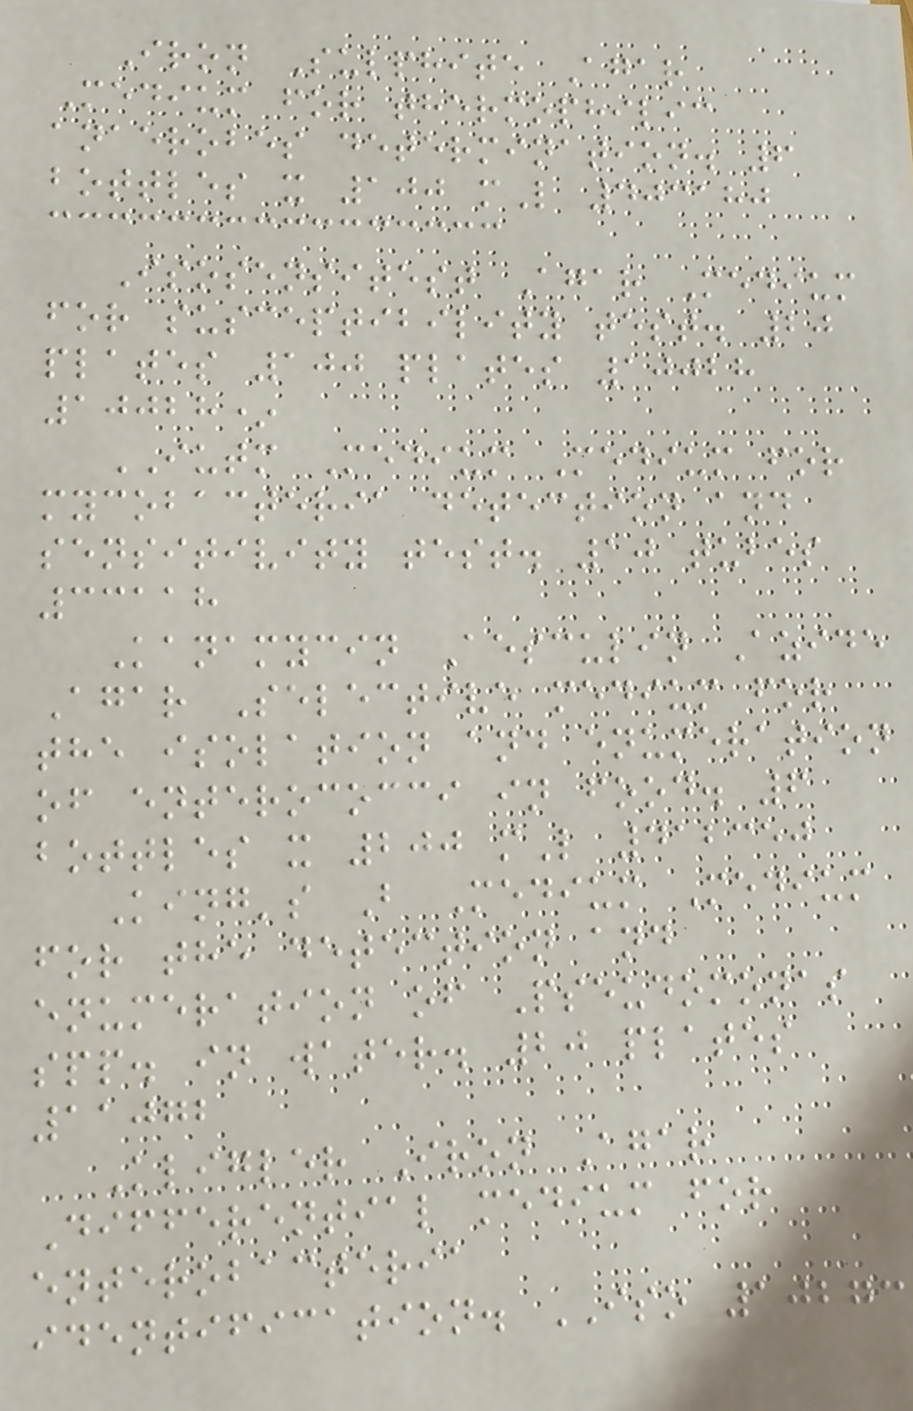Iron Sulphite Agar
Medium for thermophilic
anaerobes determination. 6
bottles x 100 mL 403180
Isosensitest Agar Medium
for susceptibility test. 20
plates 100 plates 10028
10028*
IUTM Medium Medium for
mycobacteria detection and
sensitivity test. 10 tubes
33118
Kanamycin Aesculin Azide
Agar Selective medium for
the isolation and enumeration
of enterococci in food. 6
bottles x 200 mL 412350
King's B Medium Medium
for the detection and
enumeration of Pseudomonas
spp. in water. 20 plates
11072
Kligler Iron Agar
Differential medium for
enterobacteria
identification. ISO 10273
